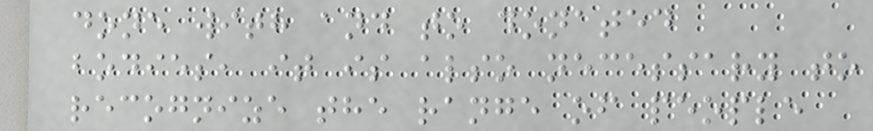done with and to donated
bodies, it is also necessary to
recognize the range of people
